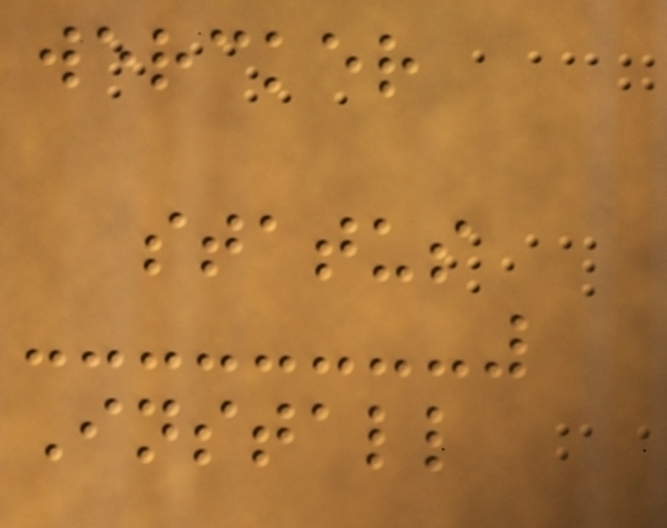wercker
status
Install
